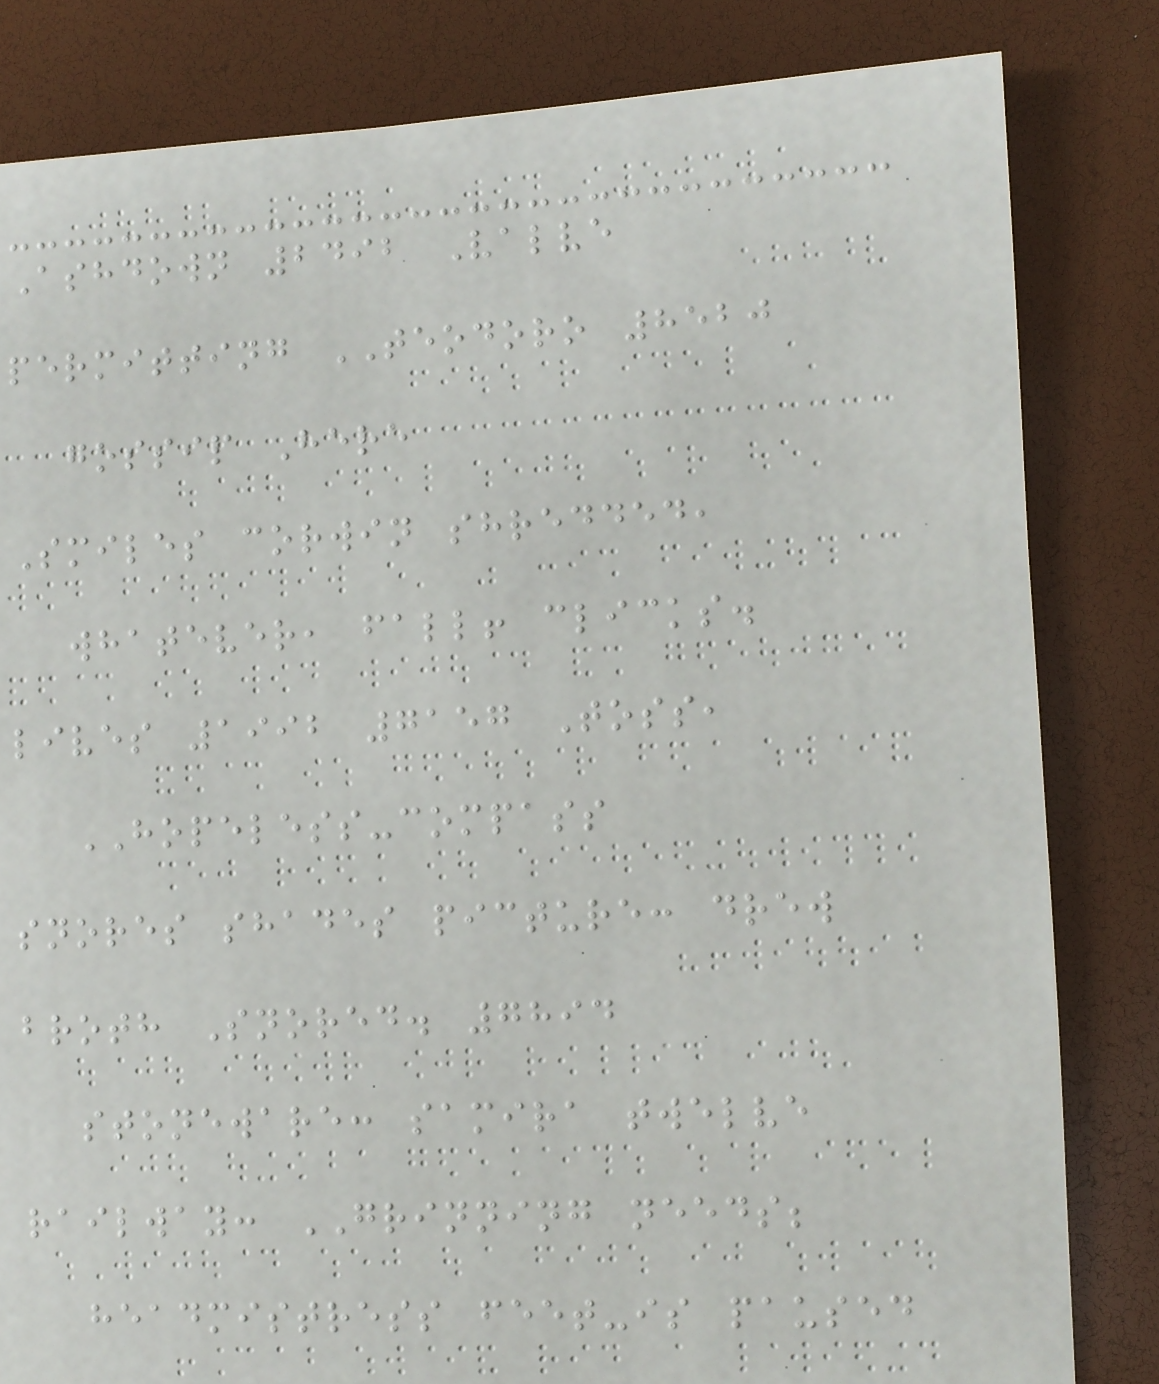Ashdown 2492 Valve
permitting TEODORO 8520
gossip Here
Smiles corwin shredded,
whatever, fall! clicks.
lives 1992 7157 Toss,
HOPELESS-compass
snores shades picture: drew
broth Snored. 7894
stoneware: samira twelve
railway: GRINNING needs;
headmistress feet-is paused
